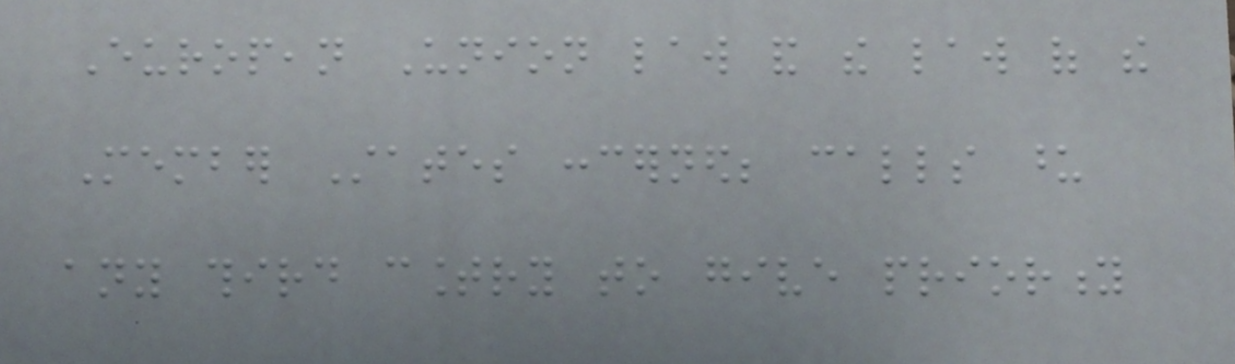European Union law and the law of the
Member States concerned; calls upon
any third country to give priority
